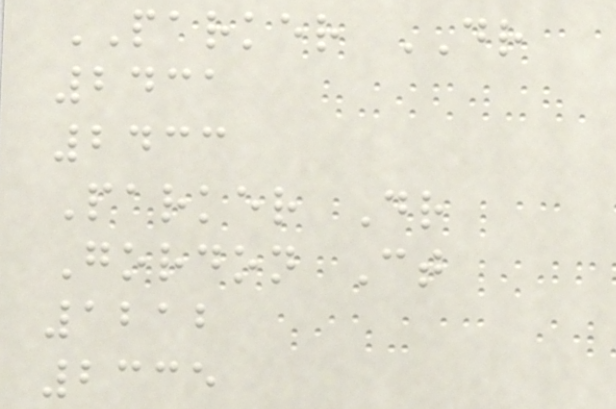PARKER DR
2431
2433
Parker Dr
Gordon Ct
1212
2335
